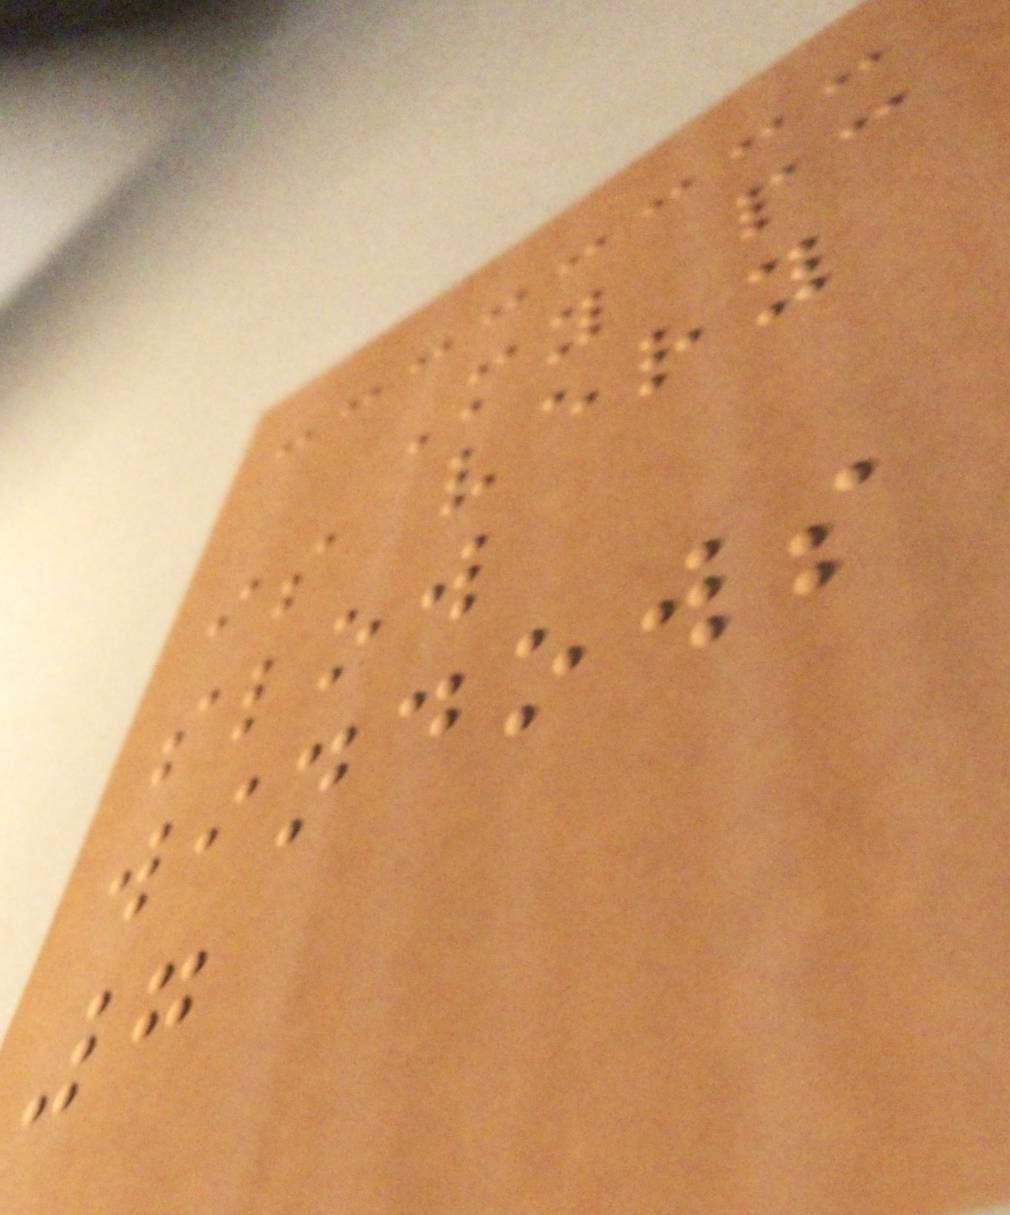My pc
is very
slow
windows
7
